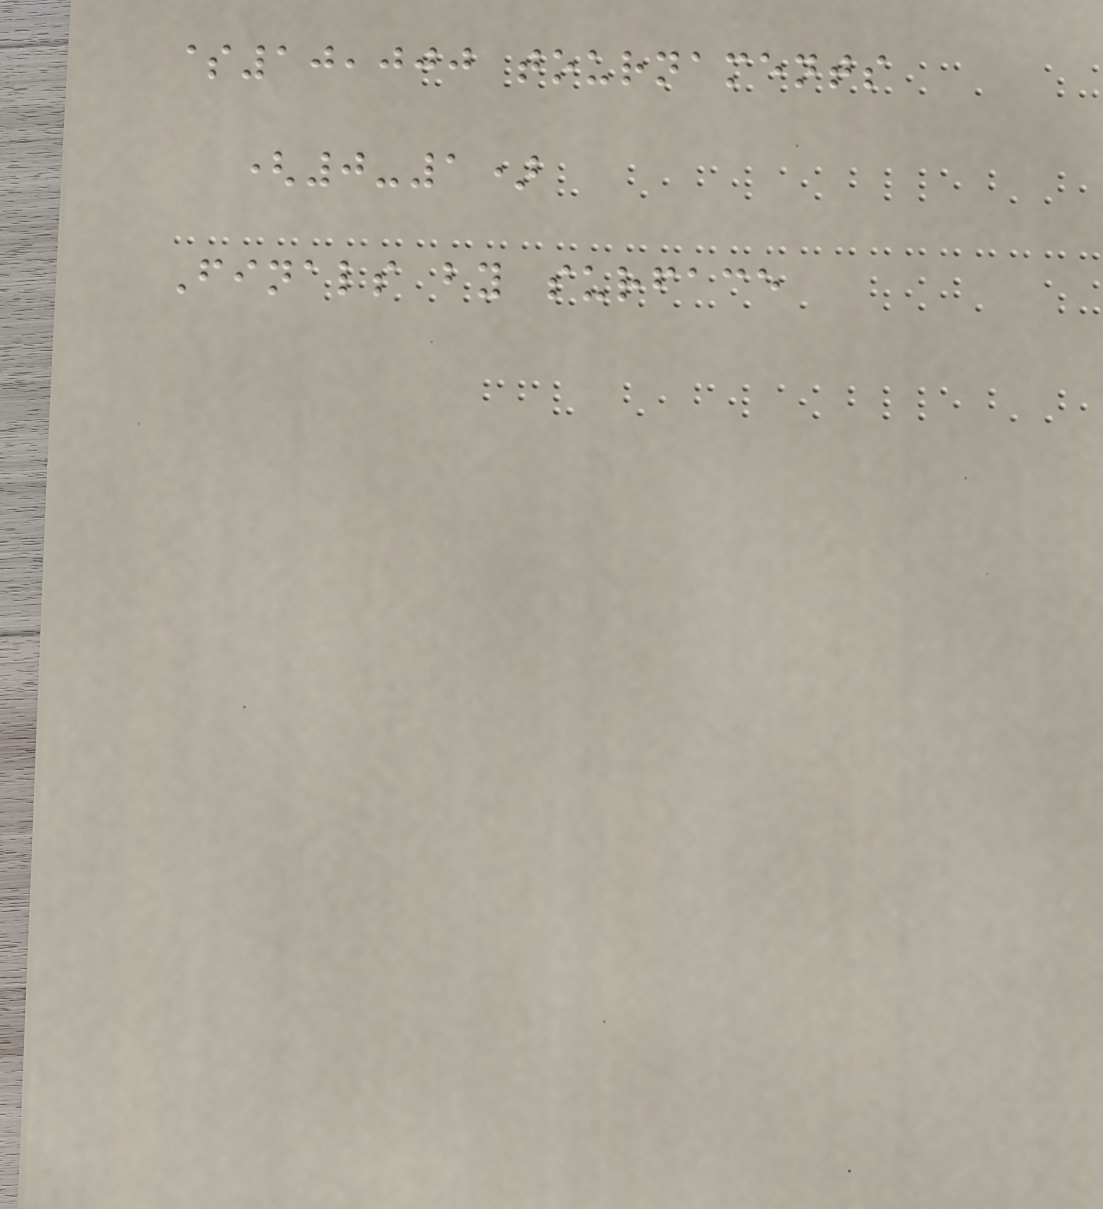$10,000 tournaments
(0-1)
Finals by surface
